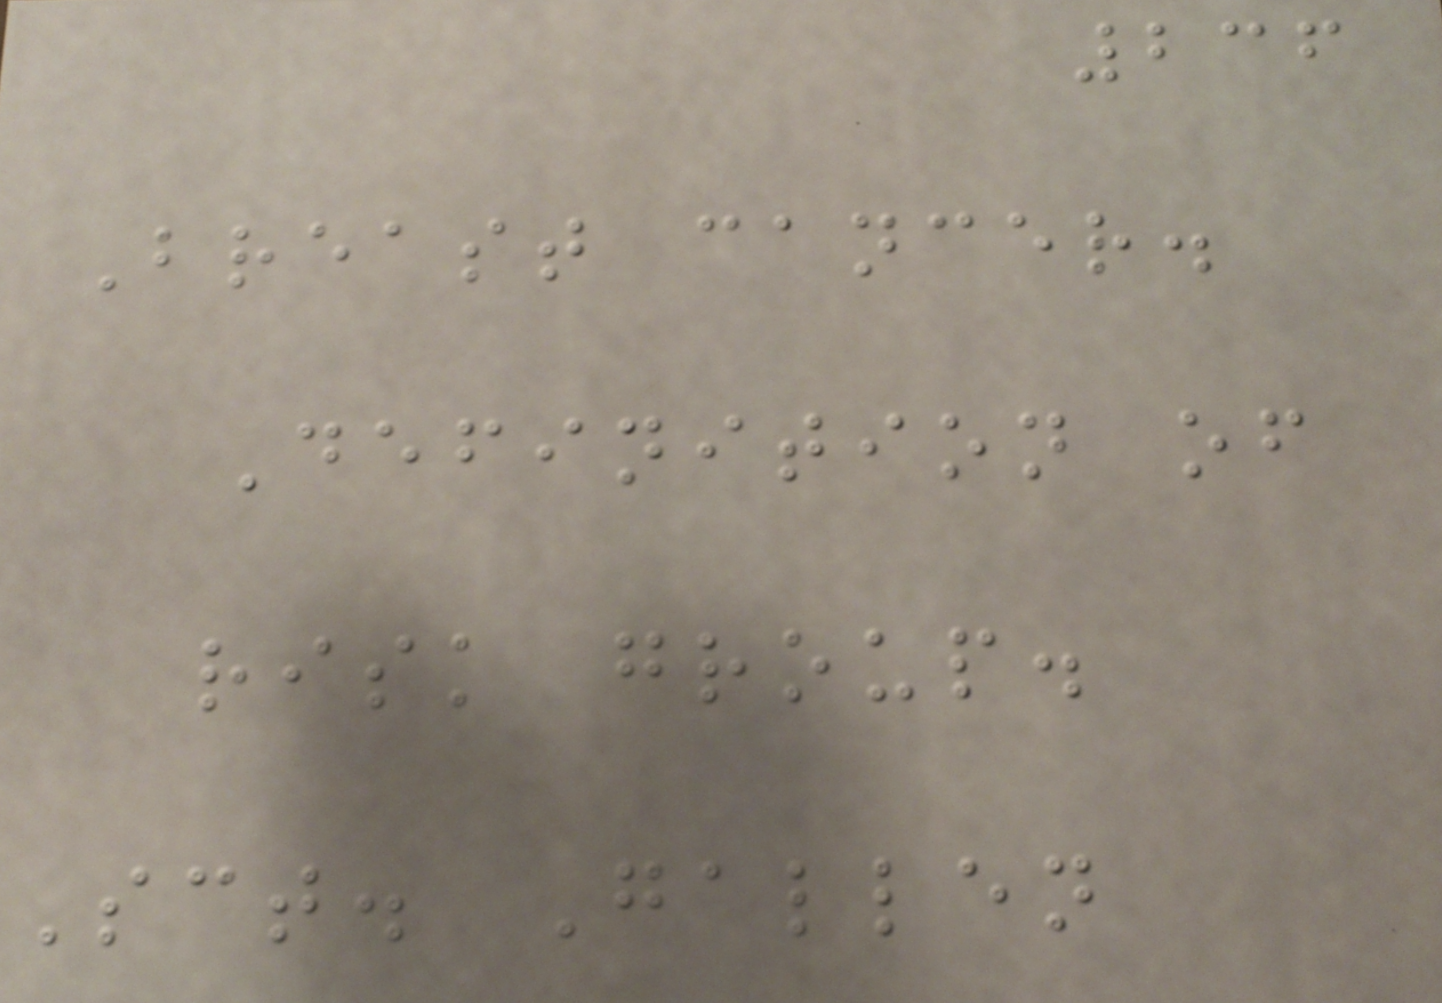236
Breast cancer.
Definition of
risk group.
Sct. Gallen
